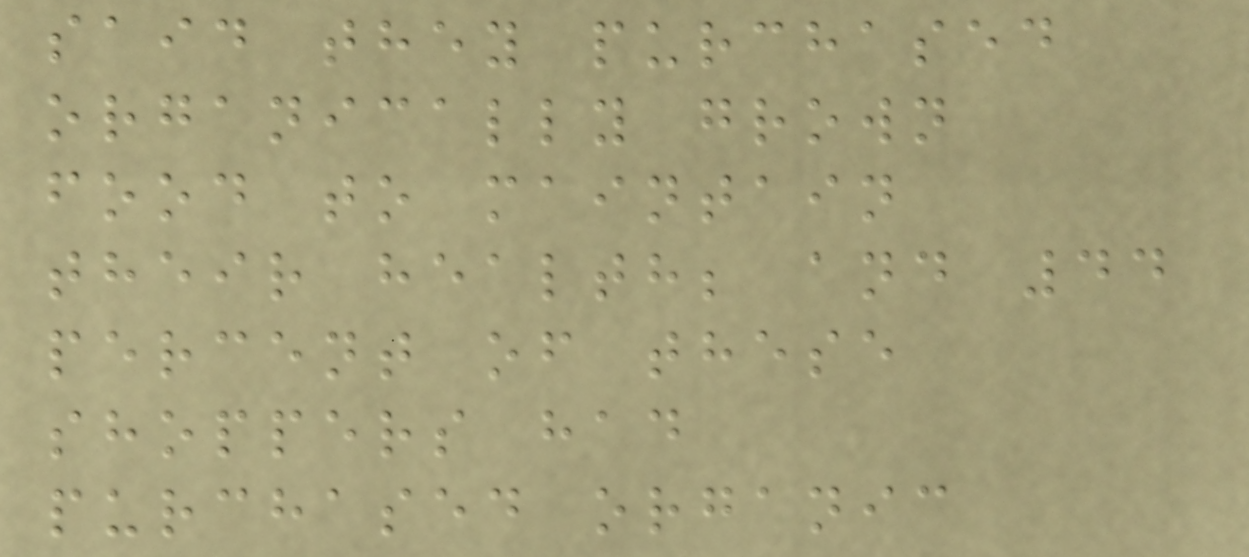said they purchased
organically grown
food to maintain
their health; and 44
percent of these
shoppers had
purchased organic
